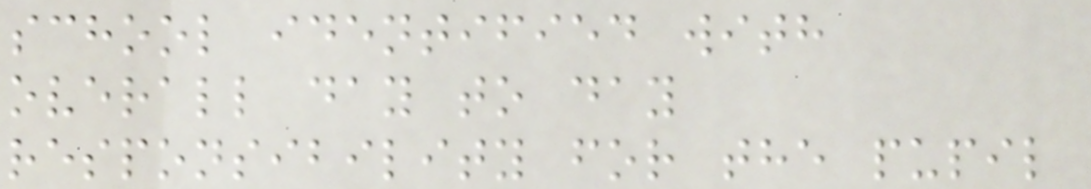school identified with
overall day to day
responsibility for the pupil
